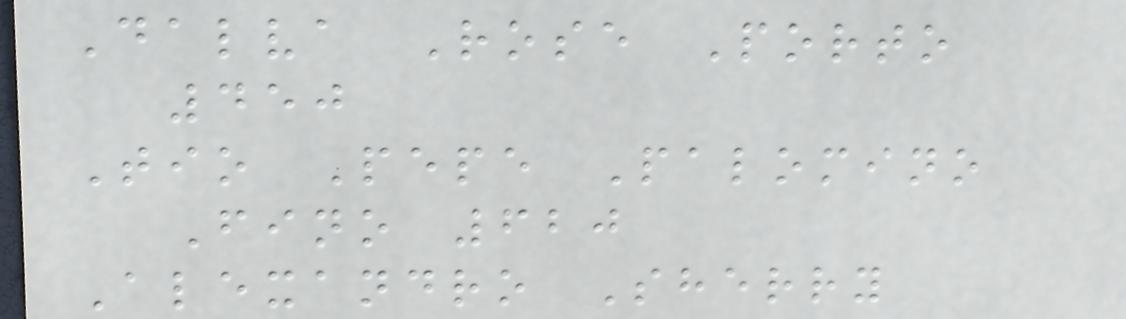Dalva Rose Porto
450
Tio Pepe Palomino
Fino 620
Alexandro Sherry
